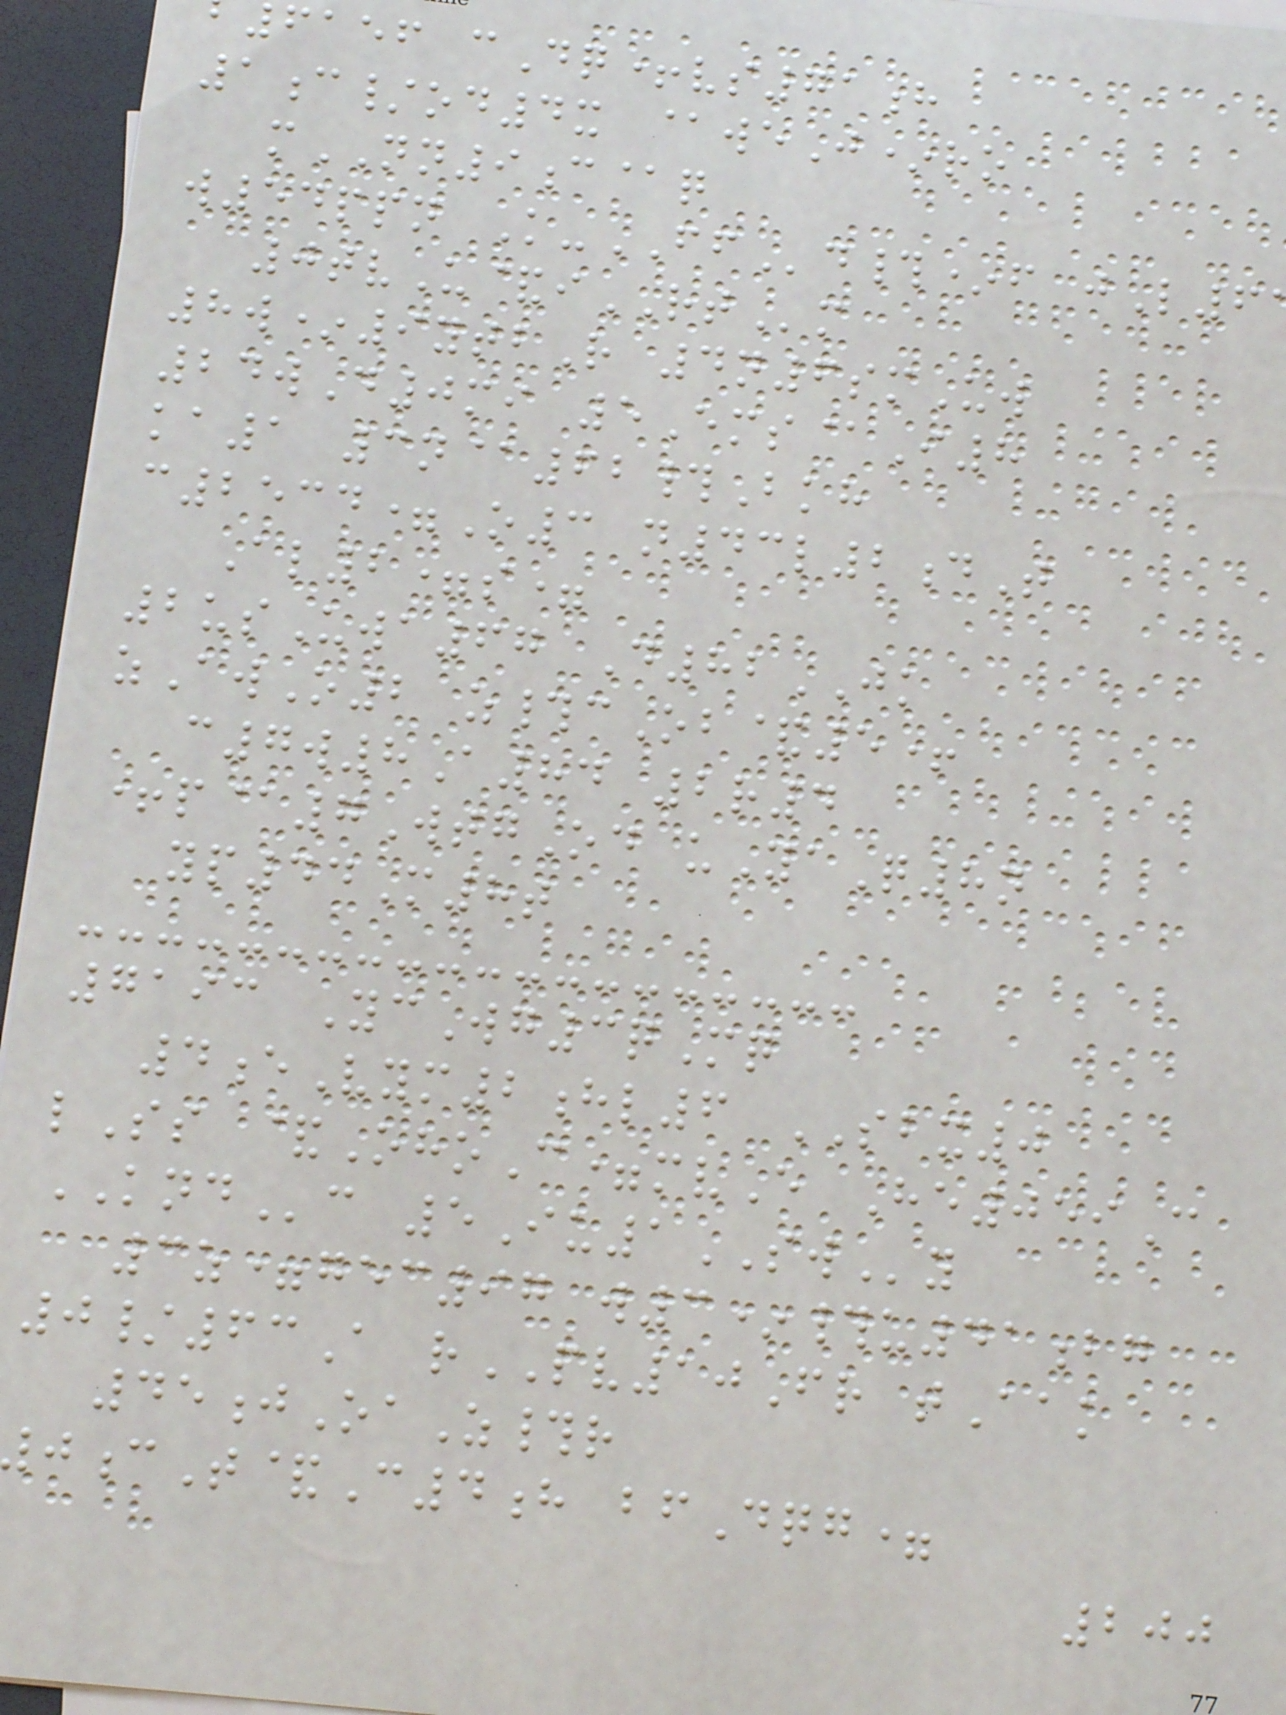faef cDq+vs71h
1c/od4x @weJ*ro
mNN9c@q
w54ppn K-FFd#*f jL6
0tvU&iRTm
8w*9ytbR 4n6smUw
24wD0mi 5Ems@I8
ka1 3n@62#Bkh
c2534=O3 n43l2dT
Al2=s=
2usUwa67 D82JK
zAwO2 z#cOb&5+
c7w8A84 2r4
+p@7WtgOd uYaQ8n
yp44M8t
7193 YcWg3qMq
4eVym2hl6 SBX0
lSs &OhoC=mvE He059C
KNDc 5Iu1SWy
3z=gec97 w3*#u41bg
0/63A rPV10Fr tAak
45jOaZ#r
cT&C4h bfDqg=
200
